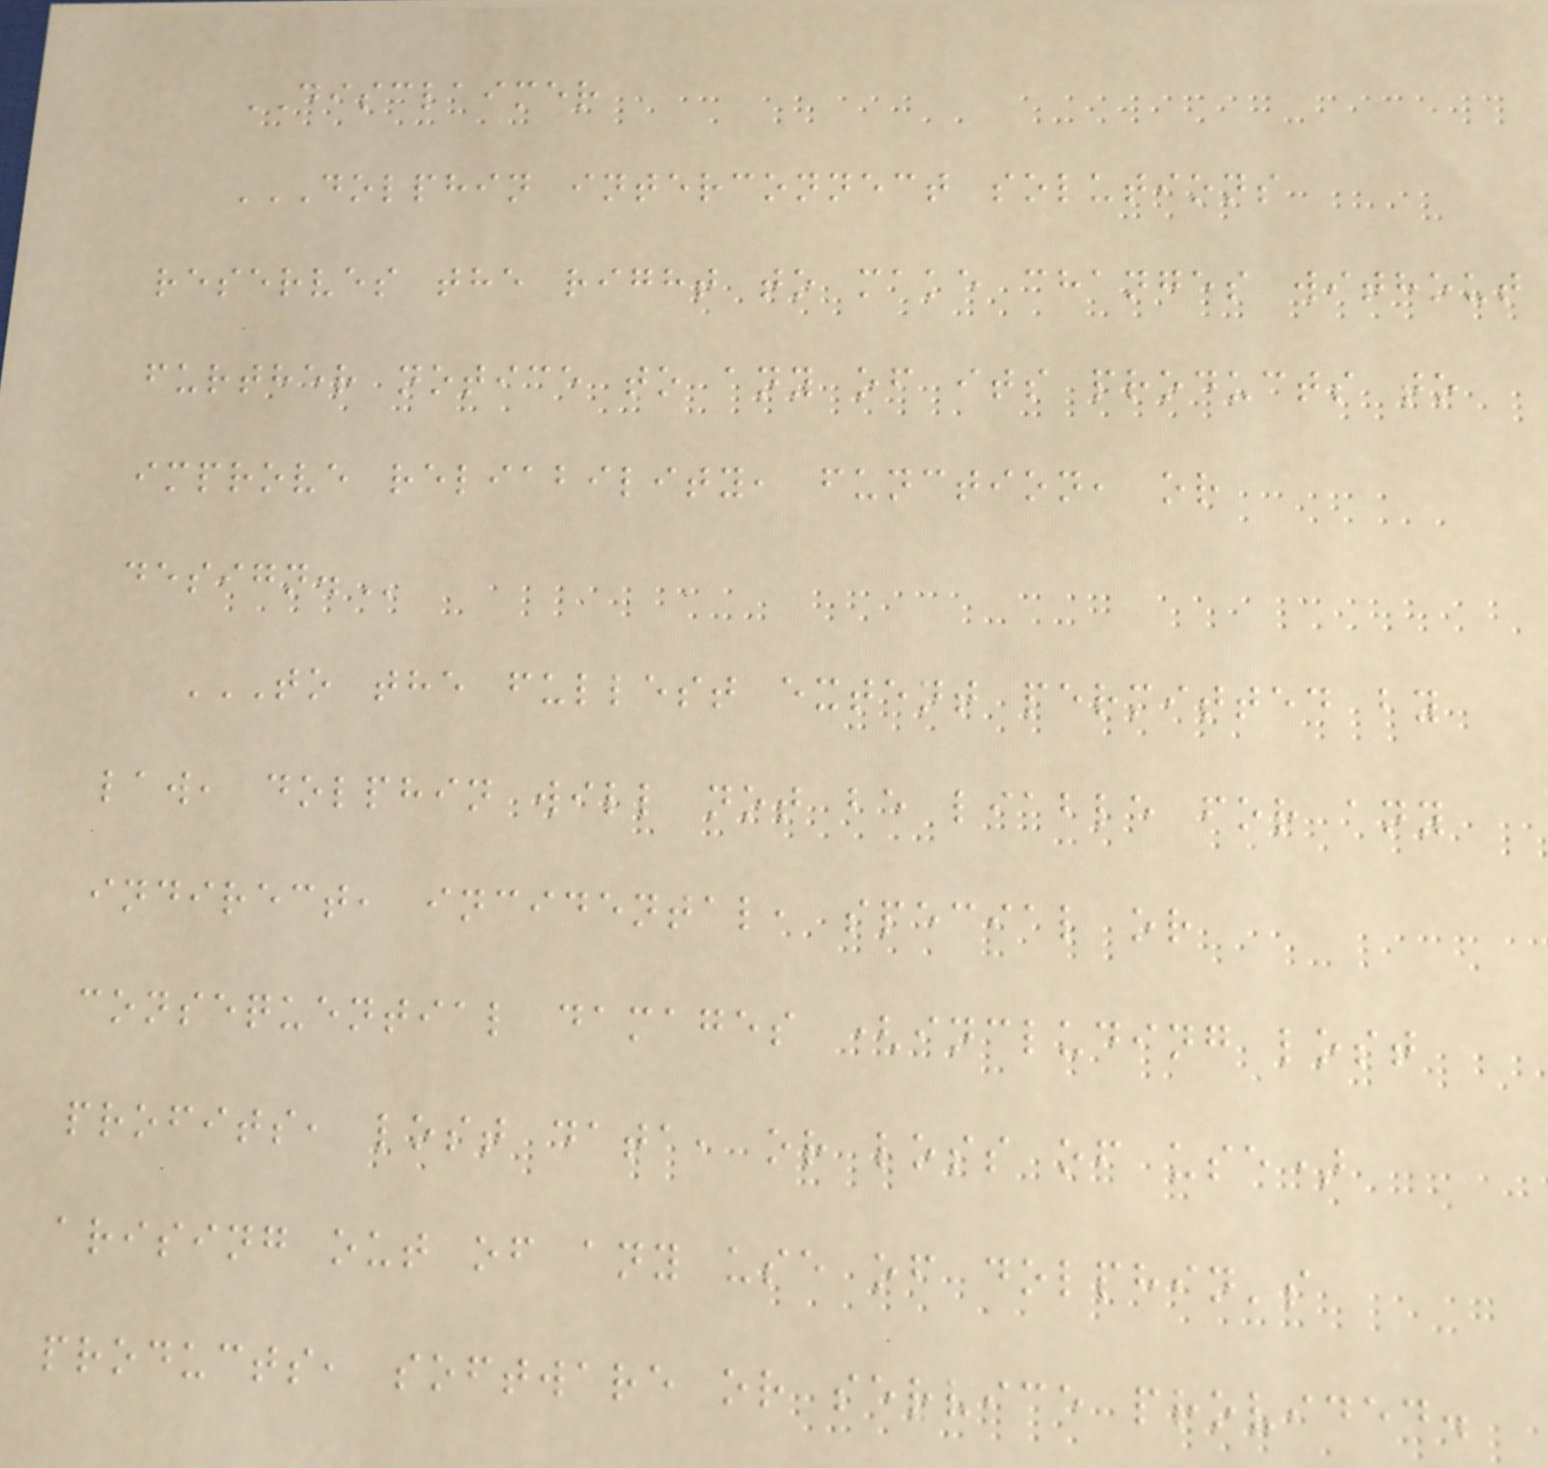DISCLAIMER
DOLPHIN INTERCONNECT SOLUTIONS
RESERVES THE RIGHT TO MAKE CHANGES WITHOUT
FURTHER NOTICE TO ANY OF ITS PRODUCTS TO
IMPROVE RELIABILITY, FUNCTION, OR
DESIGN.
TO THE FULLEST EXTENT PERMITTED BY
LAW, DOLPHIN WILL NOT BE LIABLE FOR ANY
INDIRECT, INCIDENTAL, SPECIAL OR
CONSEQUENTIAL DAMAGES (INCLUDING LOST
PROFITS, LOST DATA, OR LOSS OF USE)
ARISING OUT OF ANY USE OF DOLPHIN'S
PRODUCTS, SOFTWARE OR SERVICE PROVIDED.
